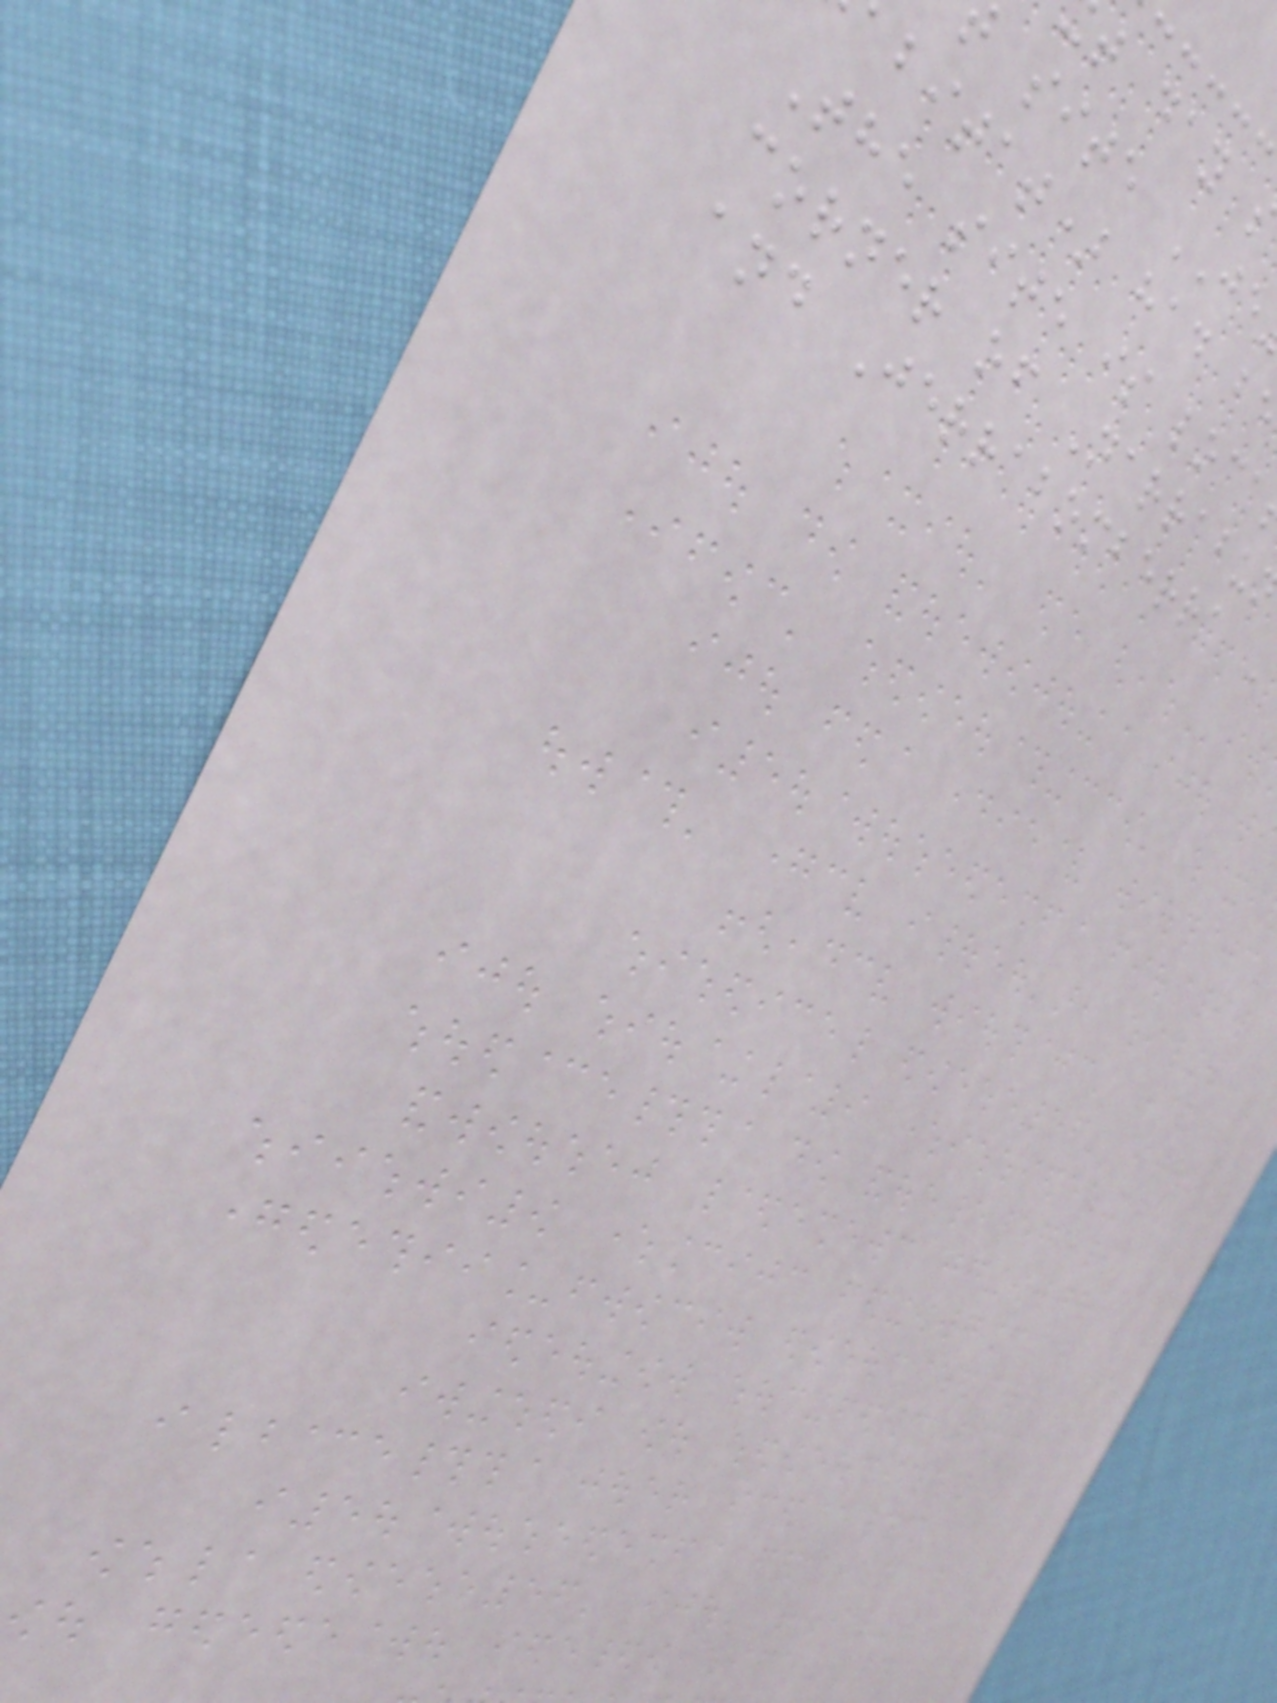site JE
bitat) had b
The site is loca
corner of Narrabu
and Jerrabomberra
